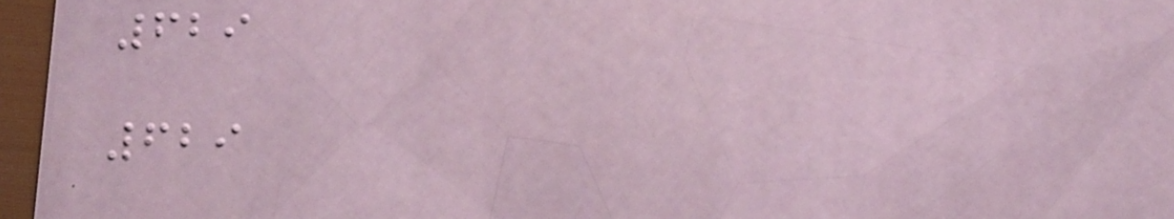629
629
